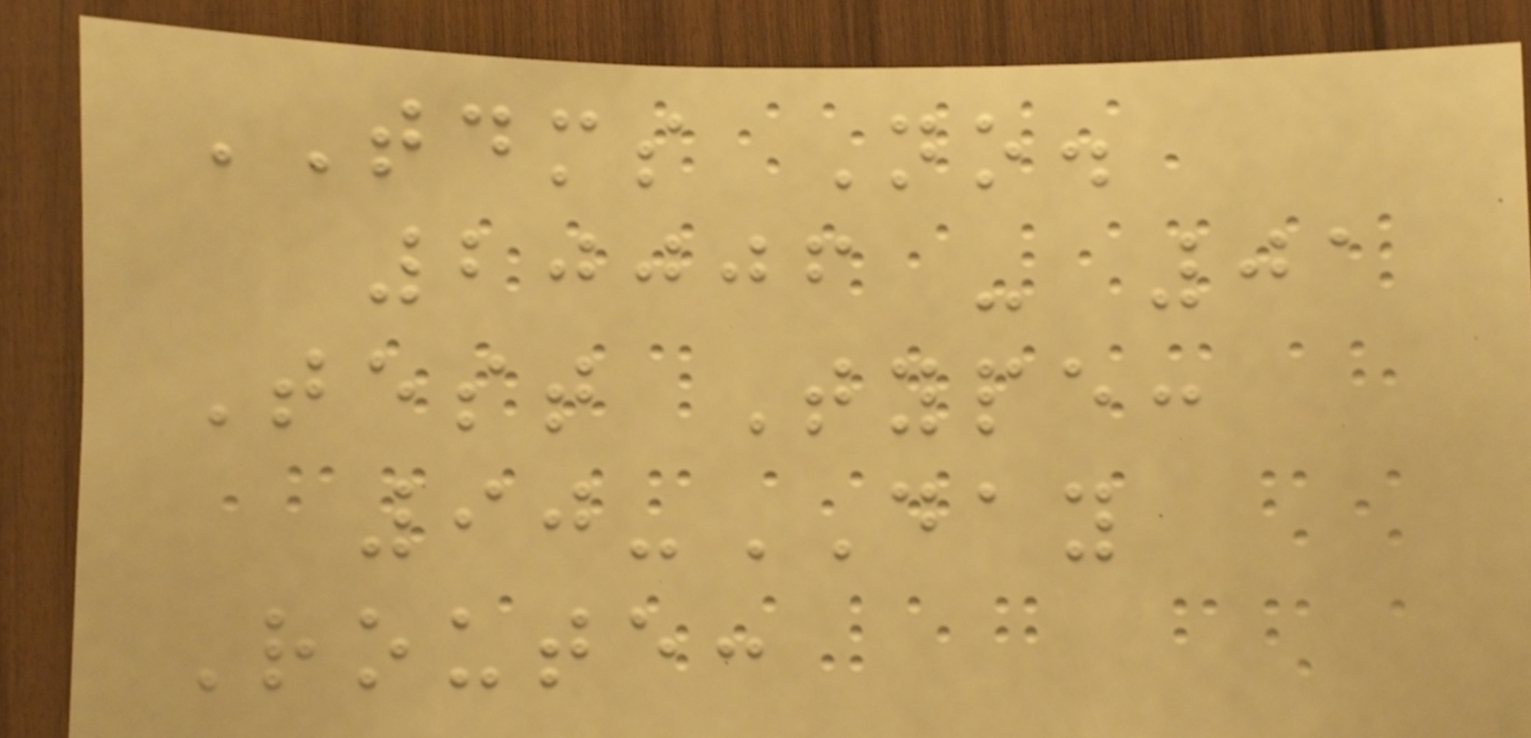TDMS No.
20006 - 01
Test Type:
90-DAY
Route:
